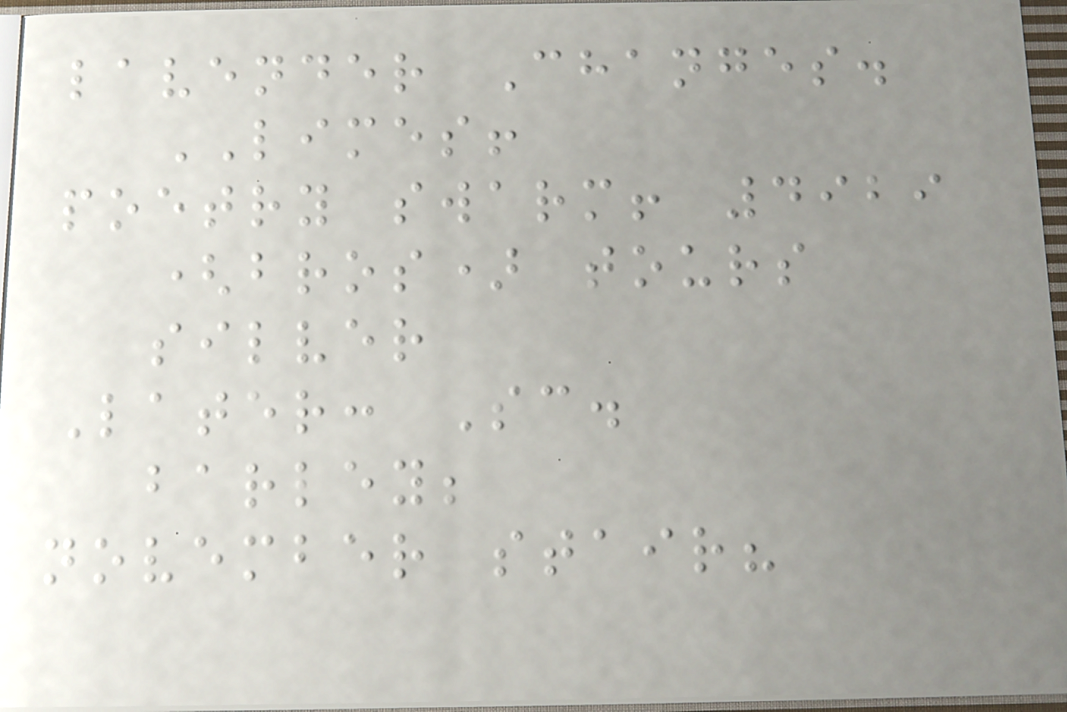lavender Changes.
LIMES!
poetry swarm! 4929
(bros) tours
silver
Later: Sc.
barley;
november stair?
